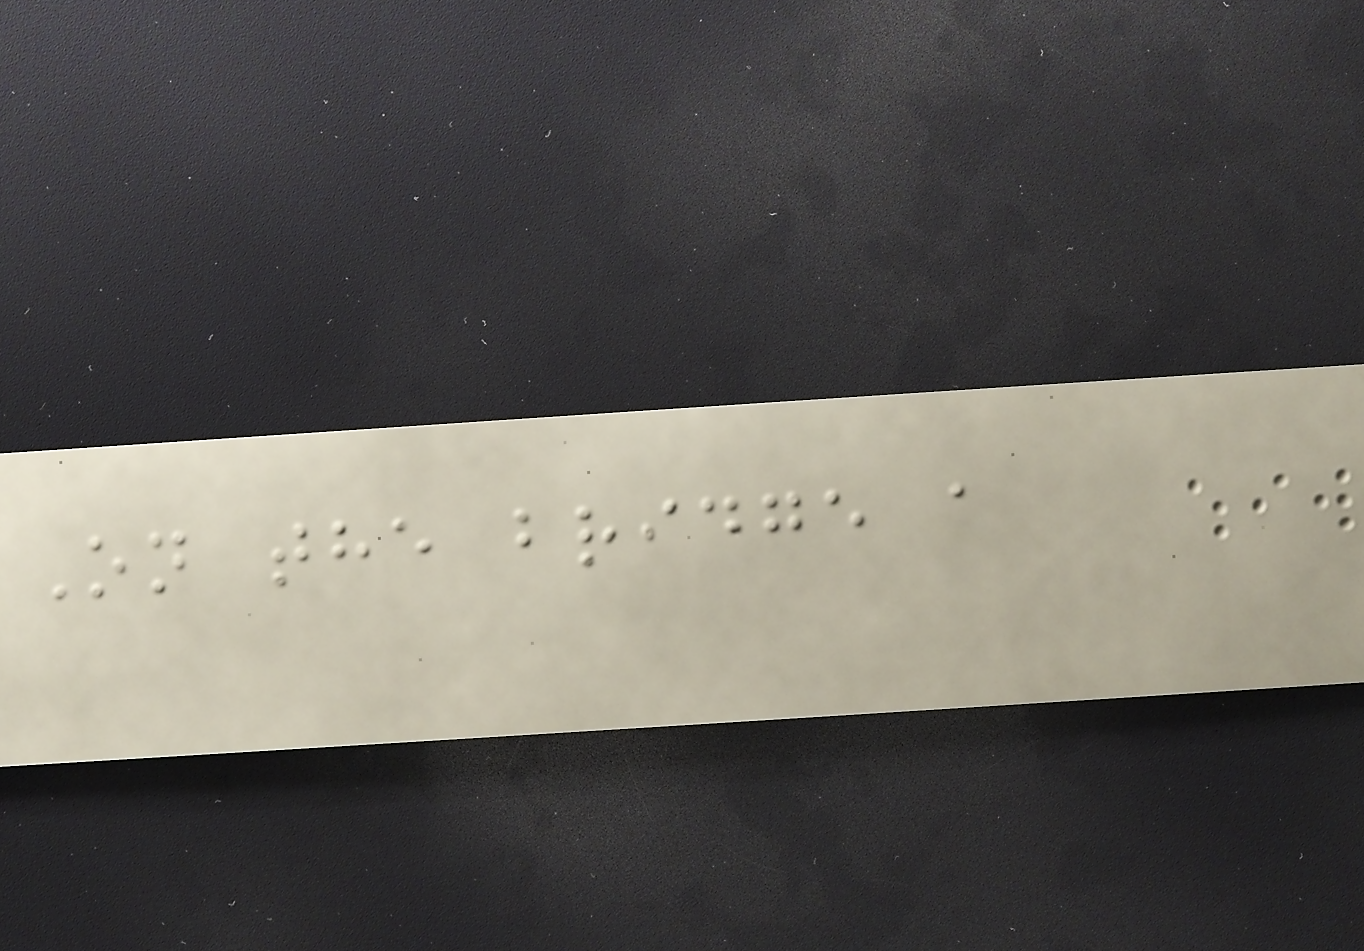On the bridge a
